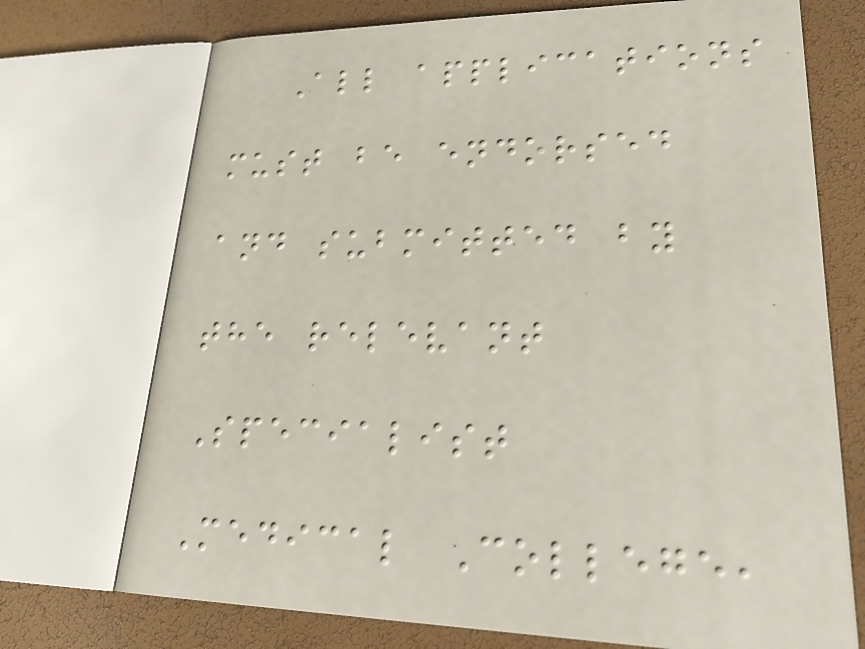All applications
must be endorsed
and submitted by
the relevant
Specialist
Medical College,
